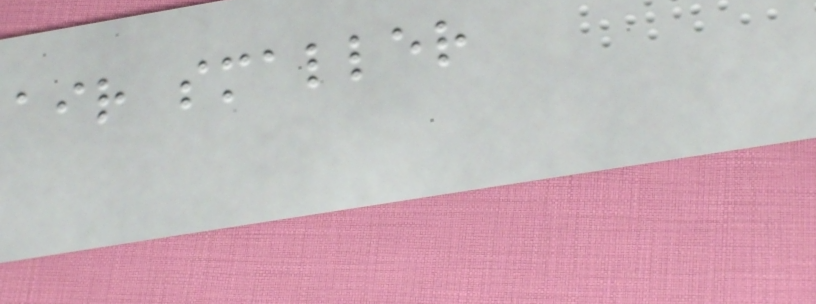air smaller
